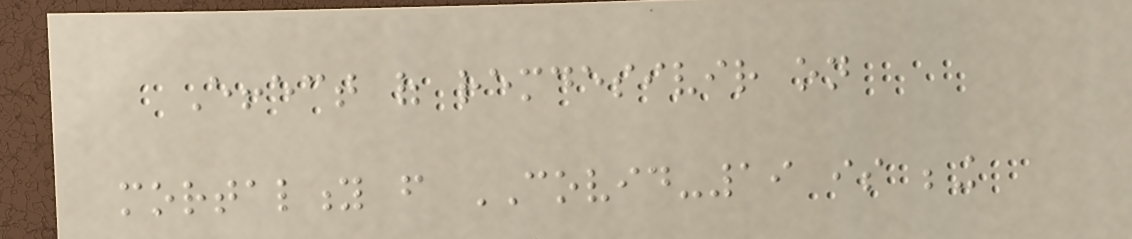Effect of remdesivir on
mortality from COVID-19 is being
